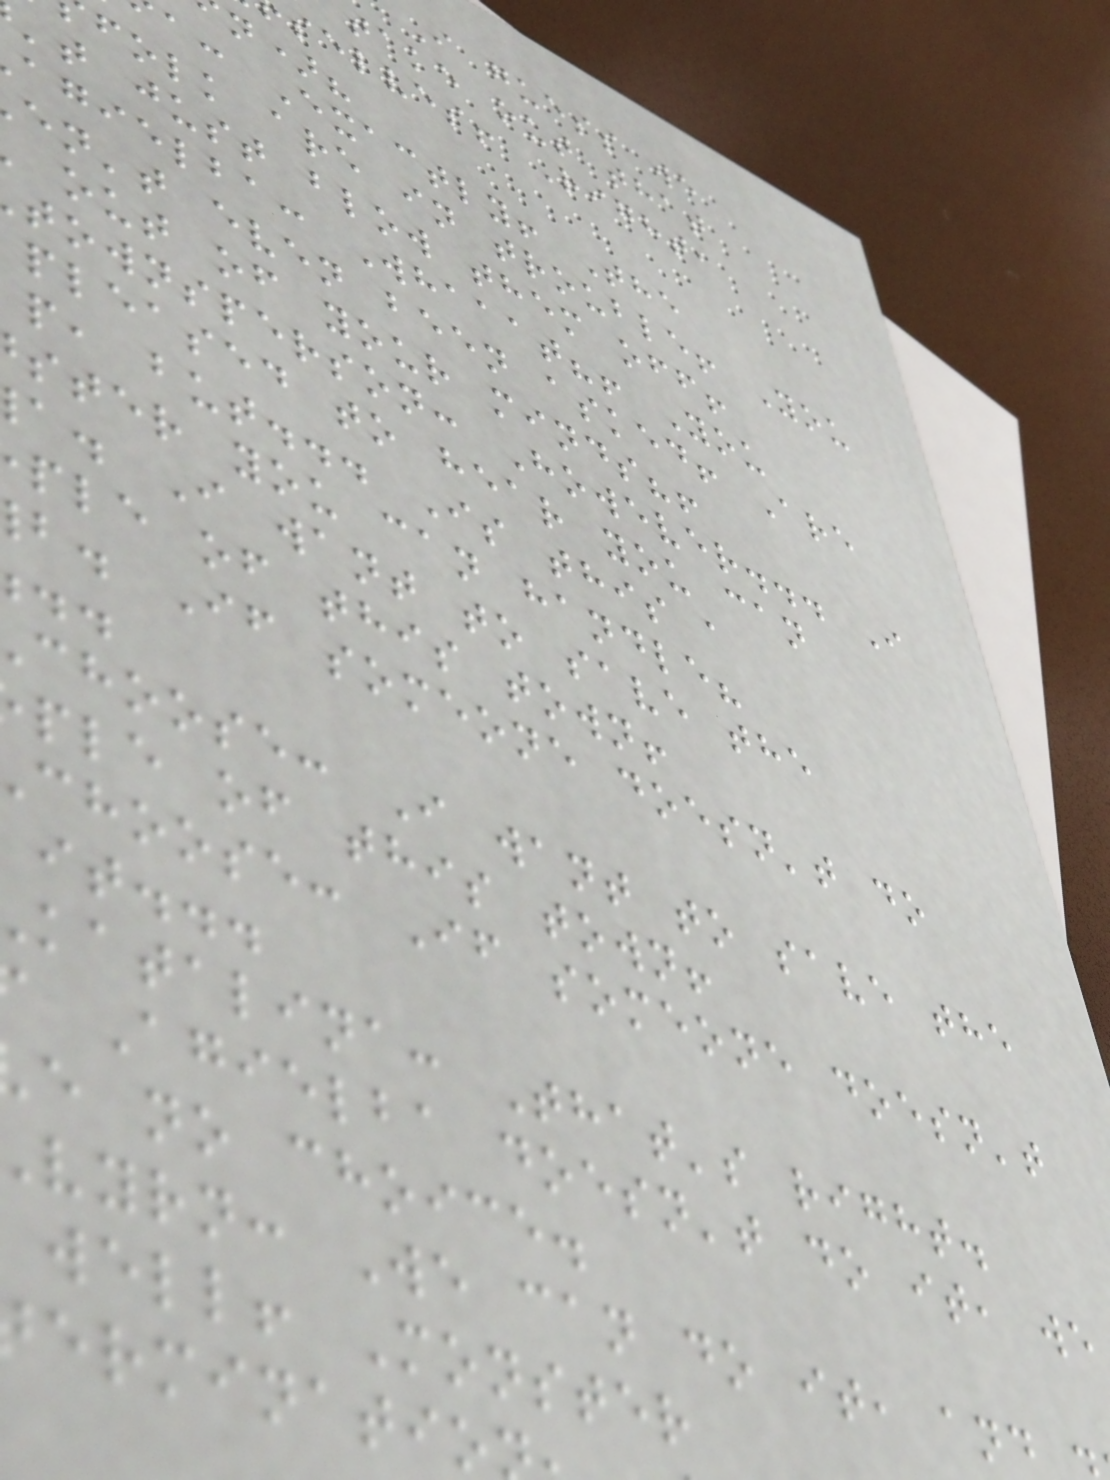I guess we
take out that
selves! Right,
n)?
a: Exactly! The
folk are in trouble! You
't just blow them off!
agielba: Whaaat?! You
en't even been asked! Are
out of your minds?!
townsperson: However... I
pleased to hear you can
p, but... Is this a
ster you can handle?
a. I want to save the
ple of this town!
b. If someone doesn't do
choose: I want to save the
ple of this town!
choose: If someone doesn't
it...
katalina: That's right.
Agielba doesn't do it, we
e no choice.
vyrn: We can do it, and
well! Monster
